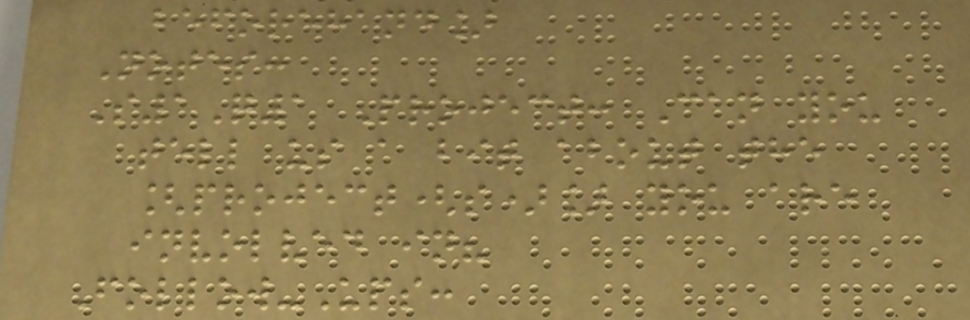beforehand]
Notes:
S1Q1 Project: Can you
tell us a bit about the
[project(s)] you are
involved in?
Follow-Ups:
